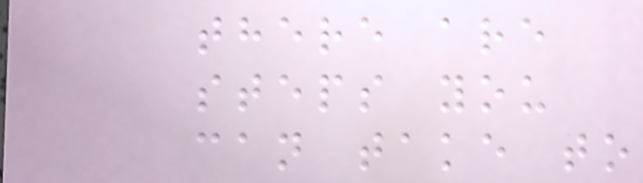there are
steps you
can take to
